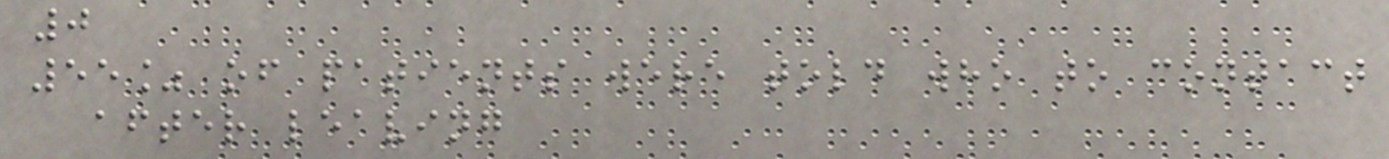0
55% of patients were told who to contact
after leaving
